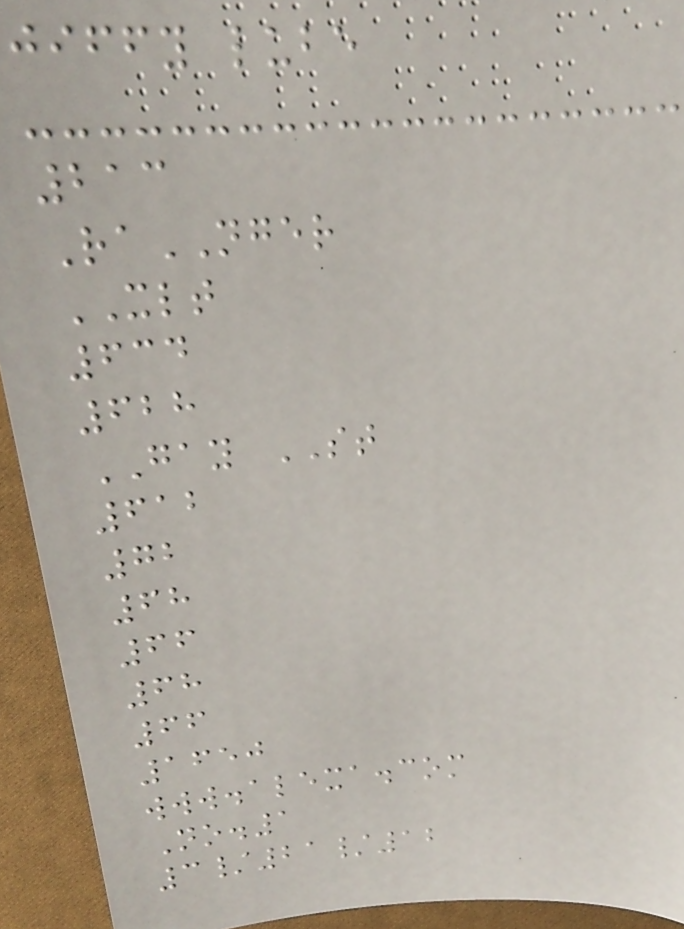jiffy lube
213
RaNGER
XLT
634
628
GAY ST
612
72
68
66
68
66
1650
www.alexa.com
No.1
3/21/12
